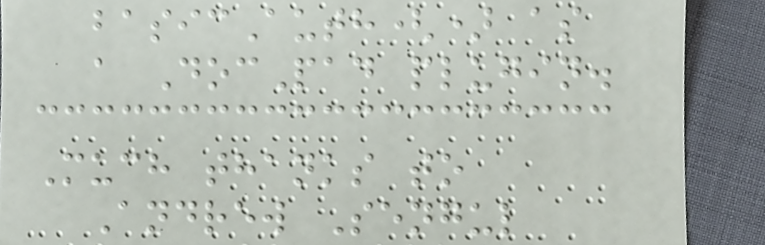basicAuth() as
a DocPad plugin.
Much thanks to
Andrew Sengul
